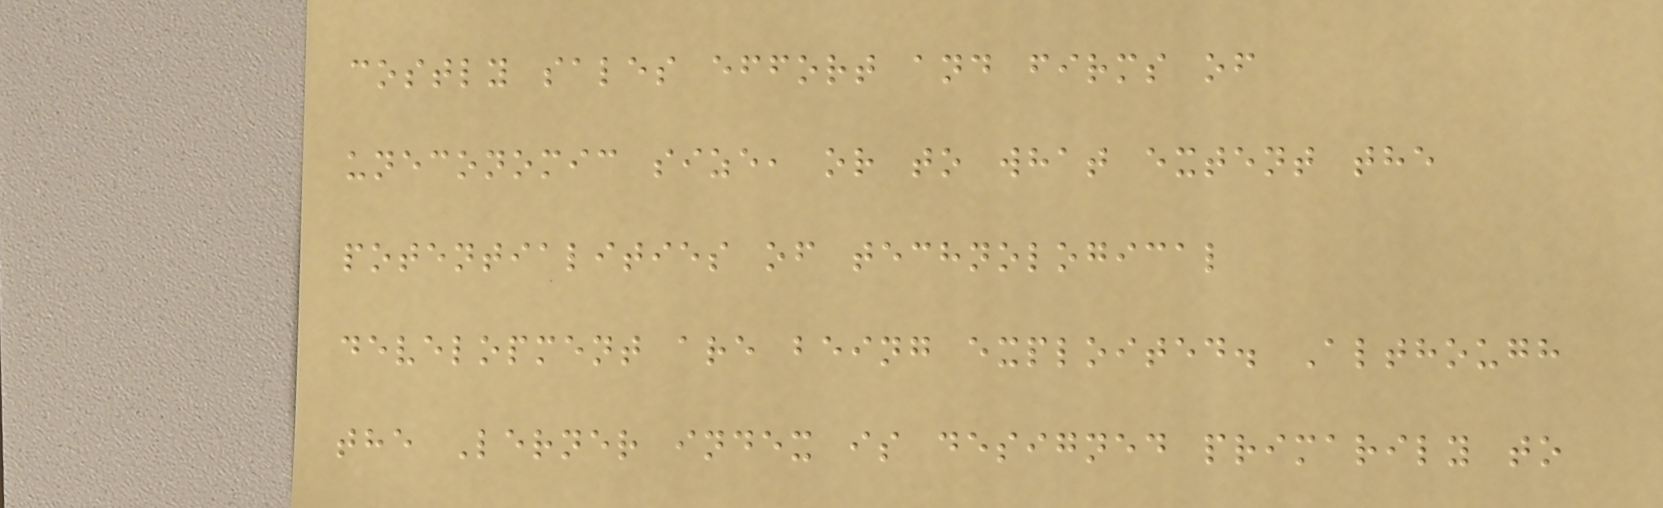costly sales effort and firms of
uneconomic size, or to what extent the
potentialities of technological
development are being exploited. Although
the Lerner index is designed primarily to
